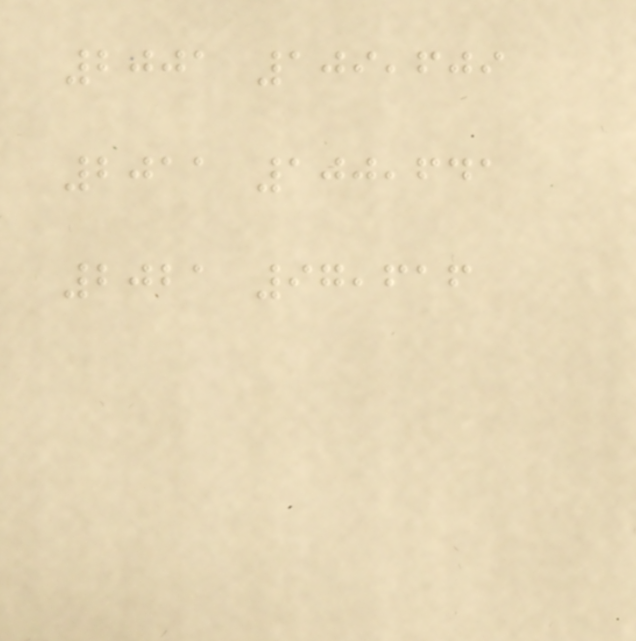2001 109,609
2011 100,641
2021 97,616
